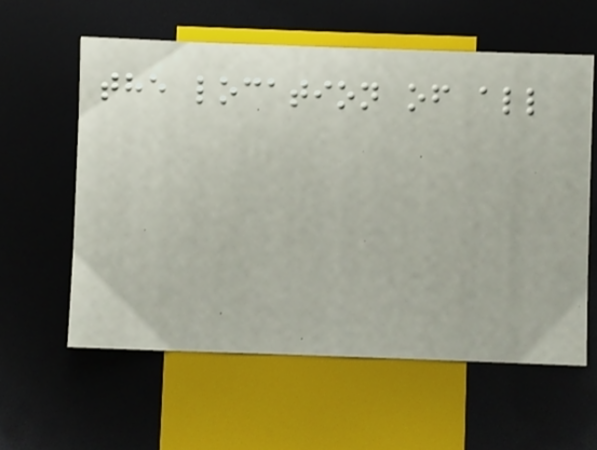the location of all
